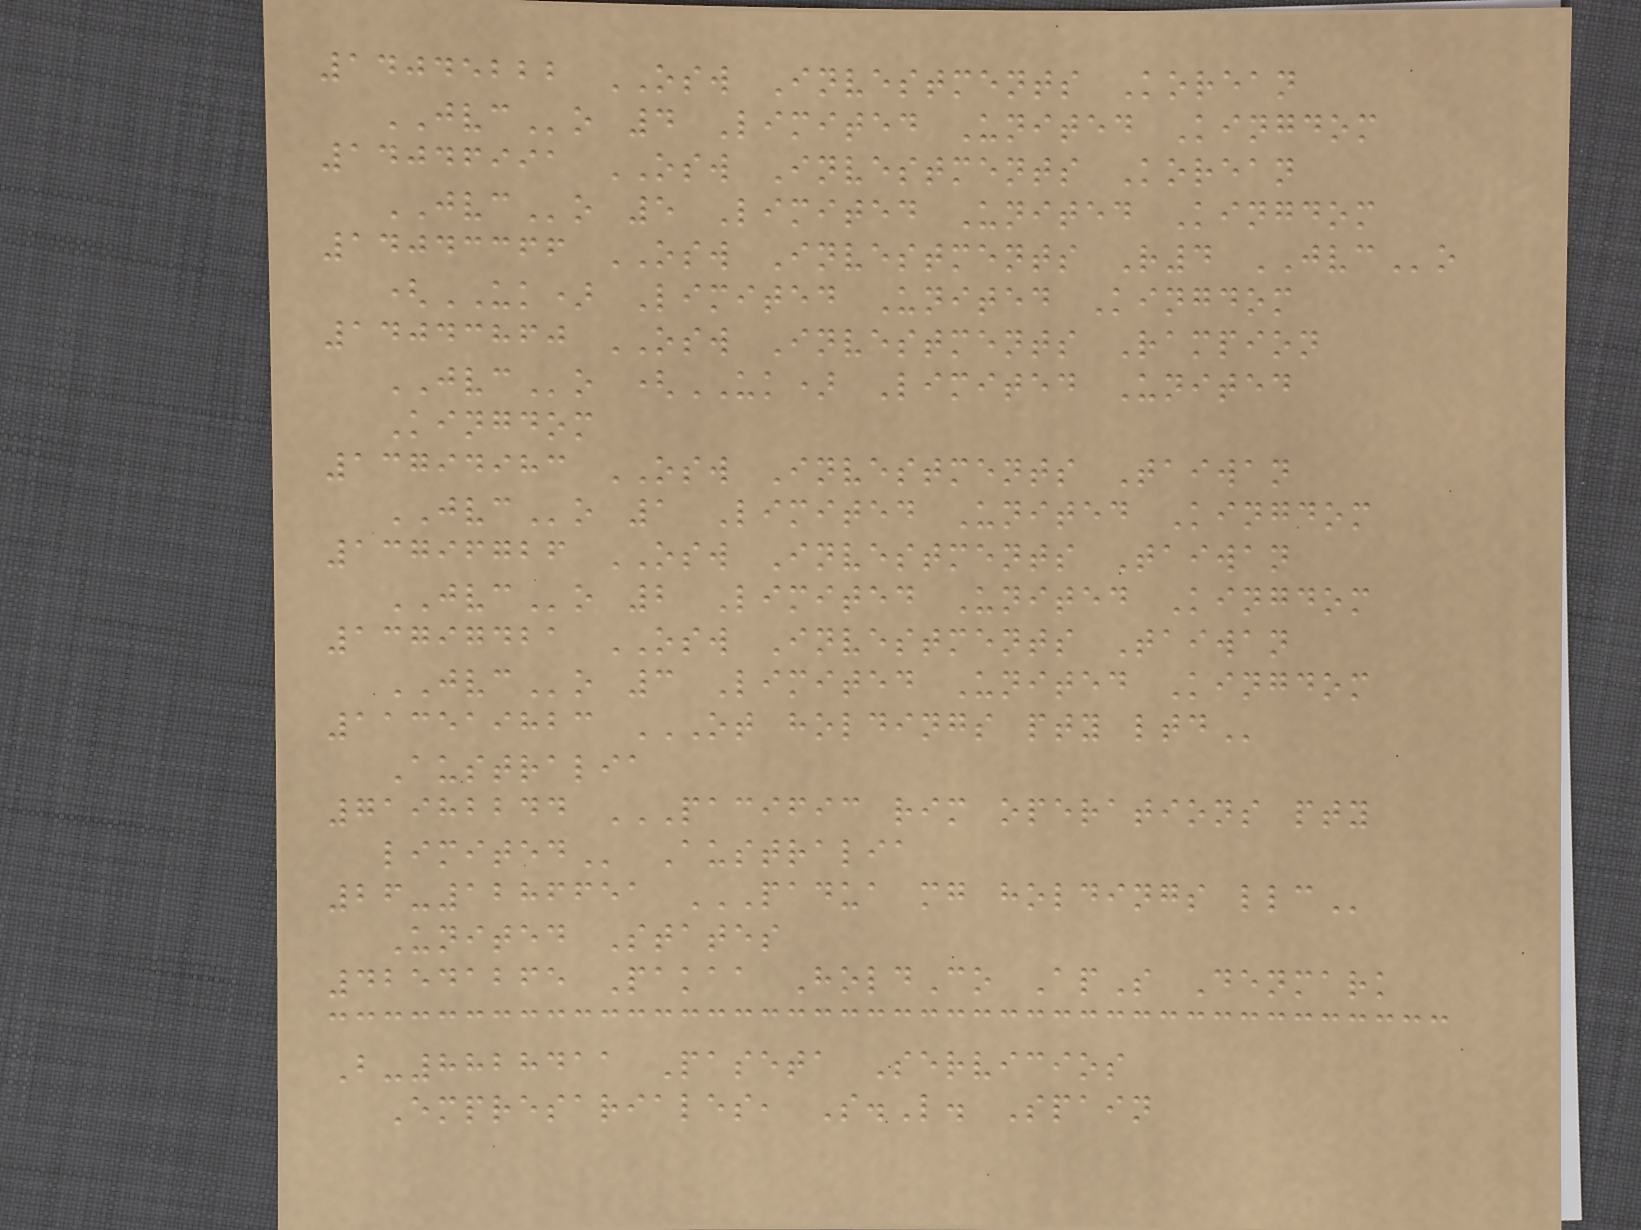14045222 OSW Investments Korean
JVCo 4 Limited United Kingdom
14046991 OSW Investments Korean
JVCo 5 Limited United Kingdom
14043366 OSW Investments R4 JVCo
(UK) Limited United Kingdom
14043860 OSW Investments Rampion
JVCo (UK) Limited United
Kingdom
13794983 OSW Investments Taiwan
JVCo 1 Limited United Kingdom
13796726 OSW Investments Taiwan
JVCo 2 Limited United Kingdom
13797421 OSW Investments Taiwan
JVCo 3 Limited United Kingdom
113519823 OT HOLDINGS PTY LTD
Australia
71982244 PACIFIC RIM OPERATIONS PTY
LIMITED Australia
26-1286651 PADUA MG HOLDINGS LLC
United States
42541265 Pakaa HoldCo ApS Denmark
B-8828411 Paseta Servicios
Empresariales, S.L. Spain
